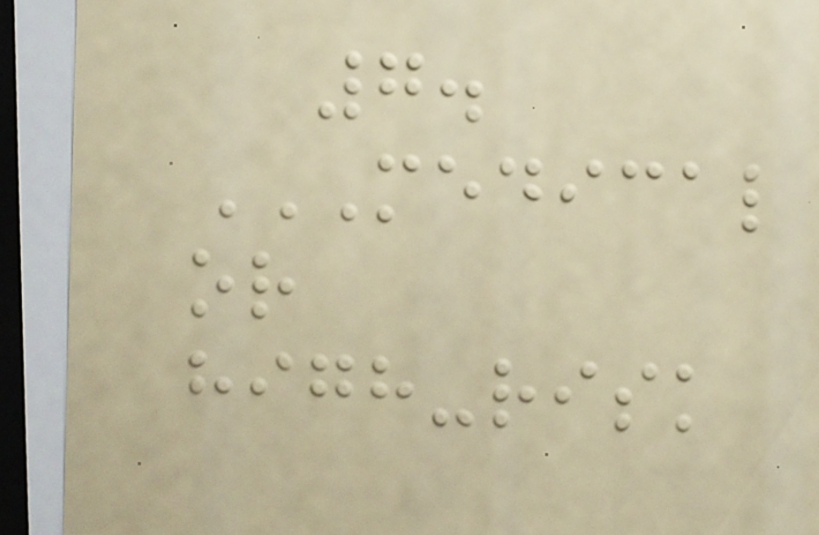7.
MEDICAL
OR
HIGH-RISK
